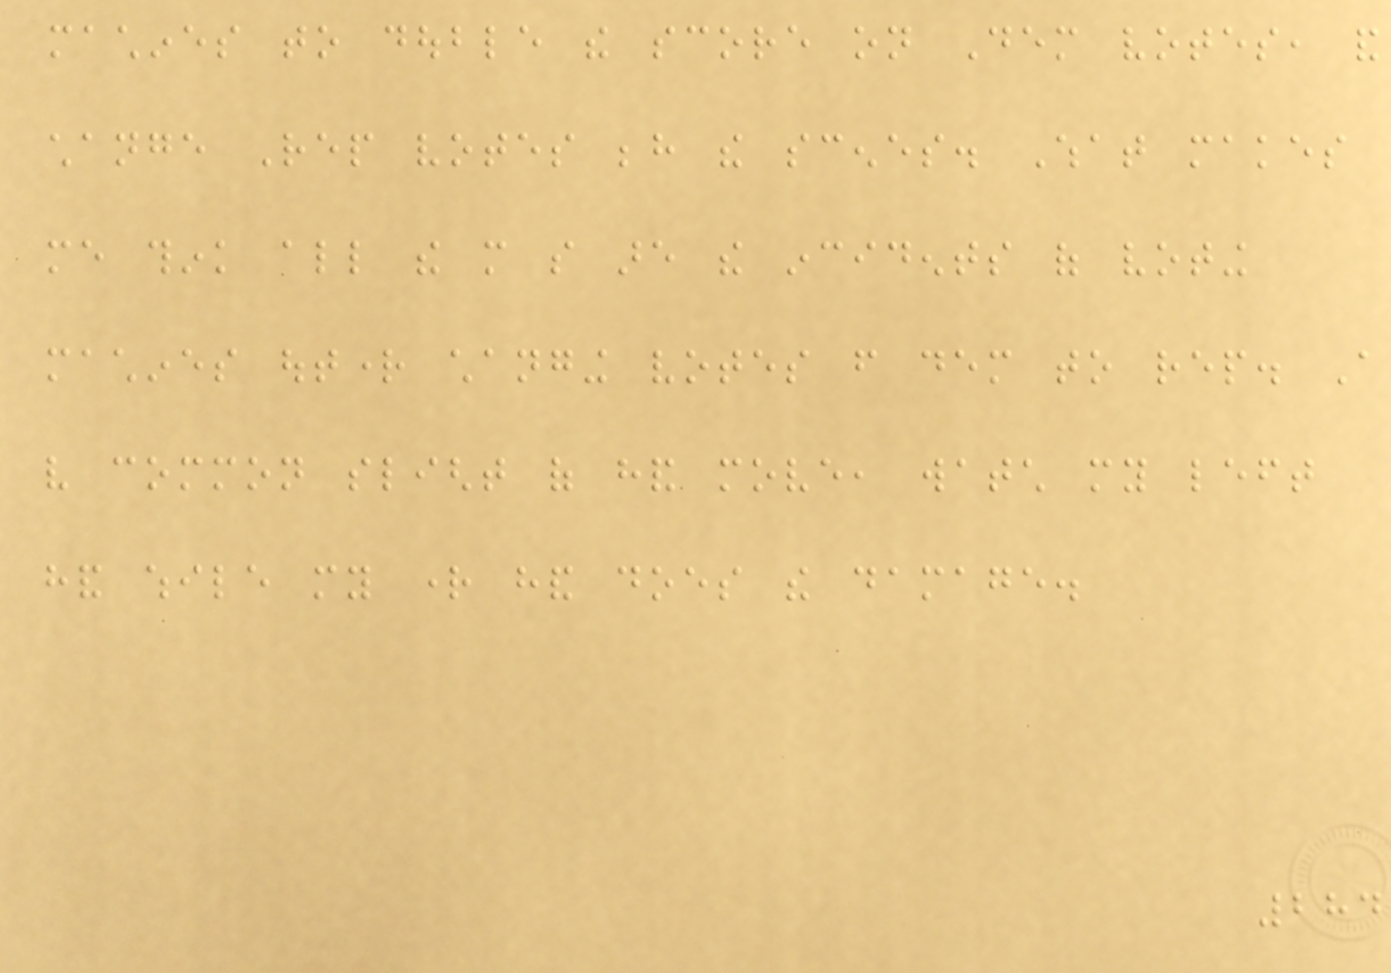machines to double the score on Dem votes, and
change Rep votes behind the scenes. What makes
me think all the more so are the incidents of voting
machines outright changing votes from dem to rep. A
very common slight of hand move, watch my left
hand while my right hand does the damage.
284
